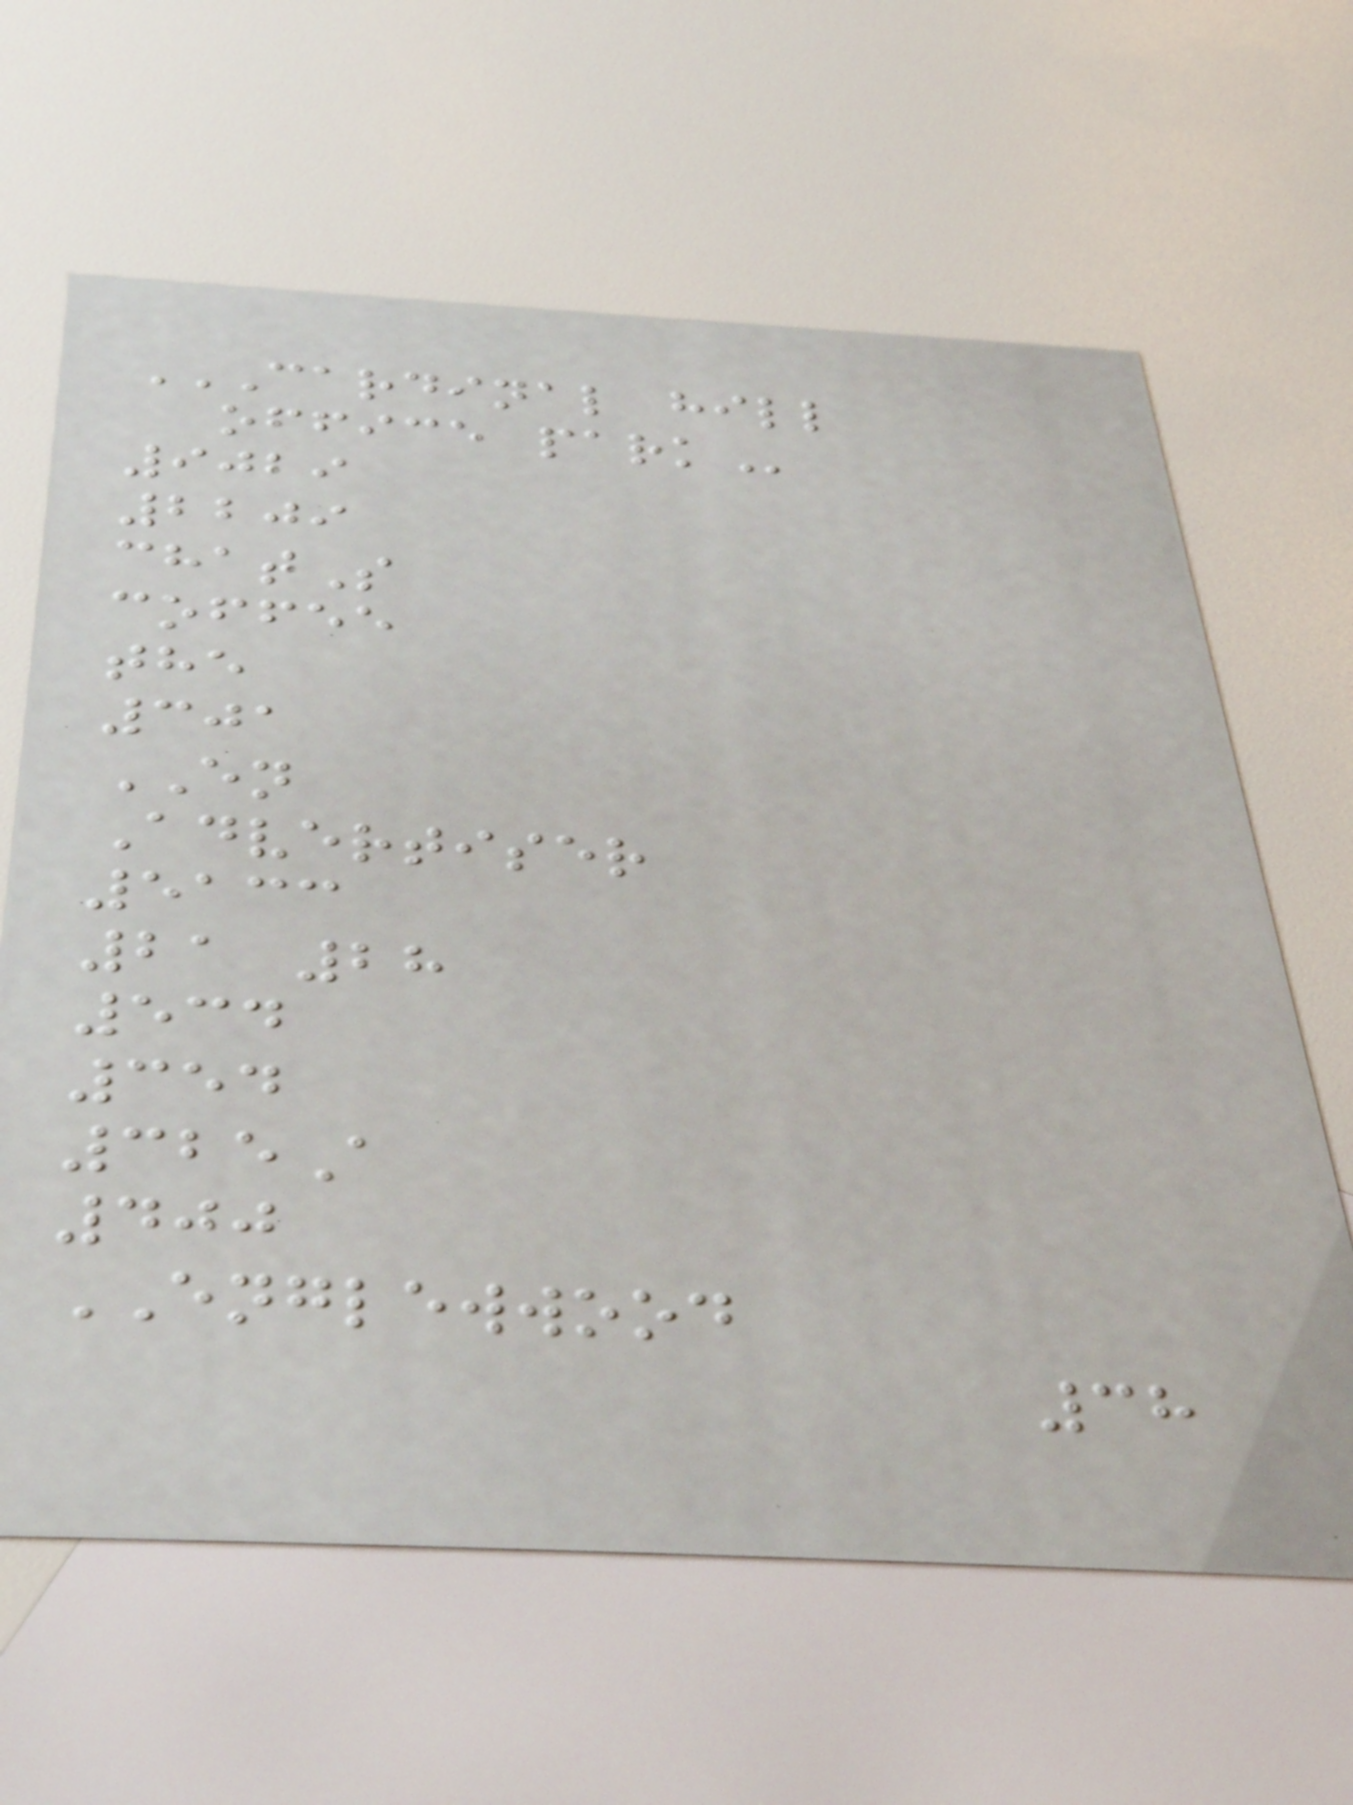CARDINAL HILL
OFFICE PARK
9029
2209
chatS
coffee
the
301
EN
Advertiser
5133
21 28
534
354
325A
400
ENGLEWWOOD
38
